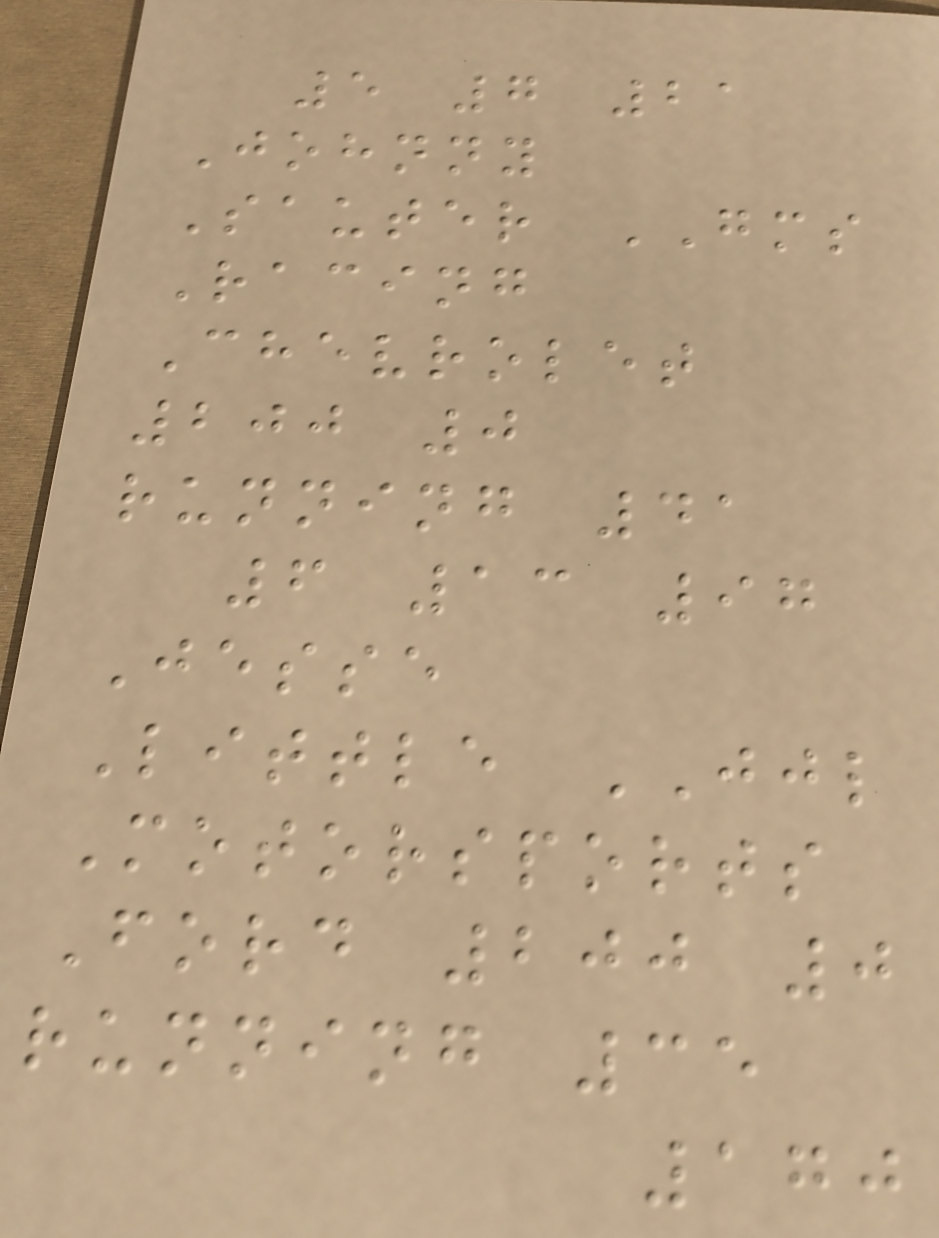5 7 21
Johnny
Sauter GMS
Racing
Chevrolet
200 0
running 41
6 13 97
Jesse
Little JJL
Motorsports
Ford 200 0
running 35
170
